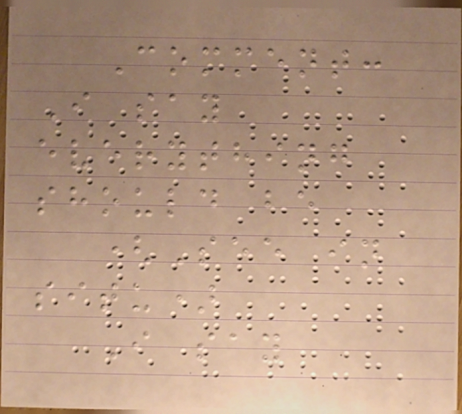Comment:
I say
everything
should be
(See in
situ)
I say
